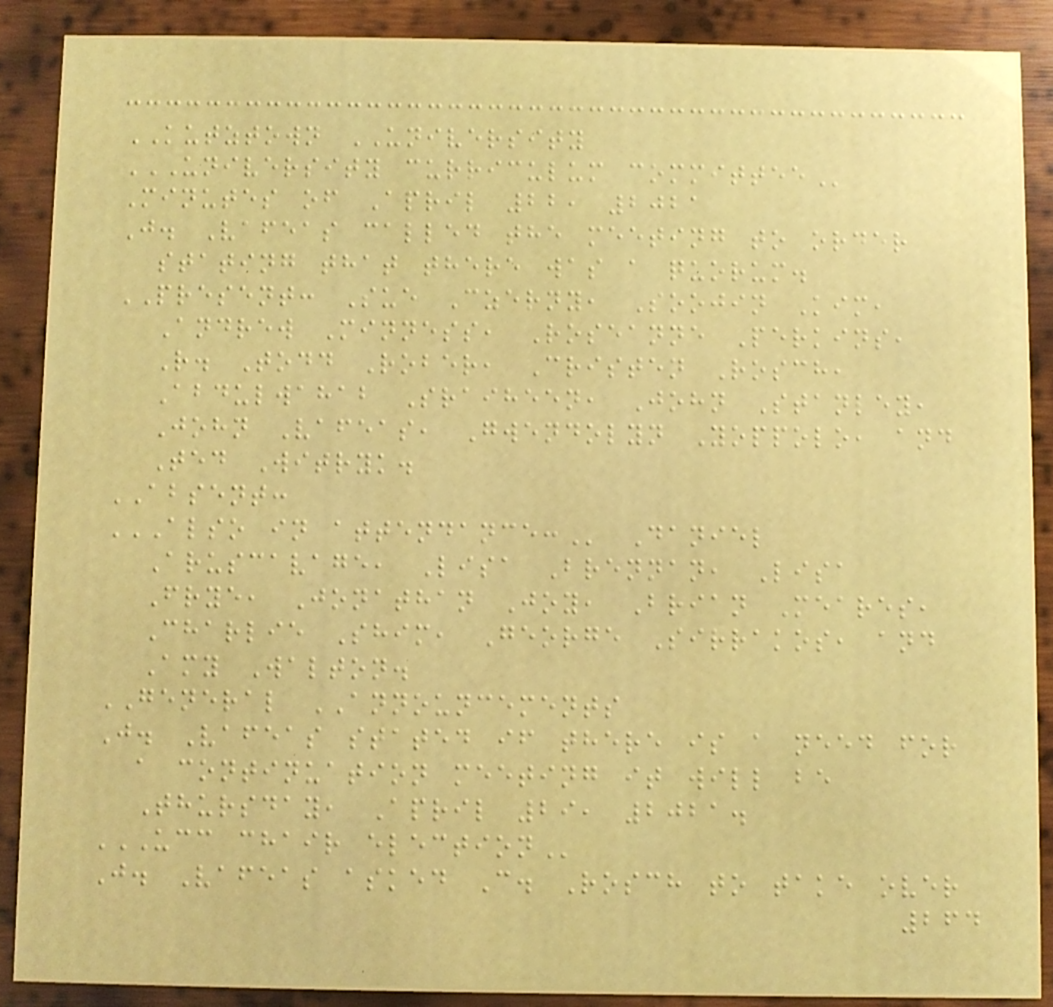KUTZTOWN UNIVERSITY
UNIVERSITY CURRICULUM COMMITTEE
Minutes of April 22, 2021
J. Vafeas called the meeting to order
stating that there was a quorum.
PRESENT: Sue Czerny, Soojin Kim,
Andrew Minness, Roseanne Perkins,
R. Todd Rober, Cristen Rosch,
Abdulwahab Sraiheen, John Stanley,
John Vafeas, Gwendolyn Yoppolo, and
Ted Witryk.
ABSENT:
ALSO IN ATTENDANCE: Daniel
Aruscavage, Lisa Brennan, Lisa
Frye, Jonathan Joy, Brian Meares,
Charlie Shim, George Sirrakos, and
Amy Walton.
GENERAL ANNOUNCEMENTS
J. Vafeas stated if there is a need for
a continuation meeting it will be
Thursday, April 29, 2021.
UCC CHAIR ELECTION
J. Vafeas asked C. Rosch to take over
264
